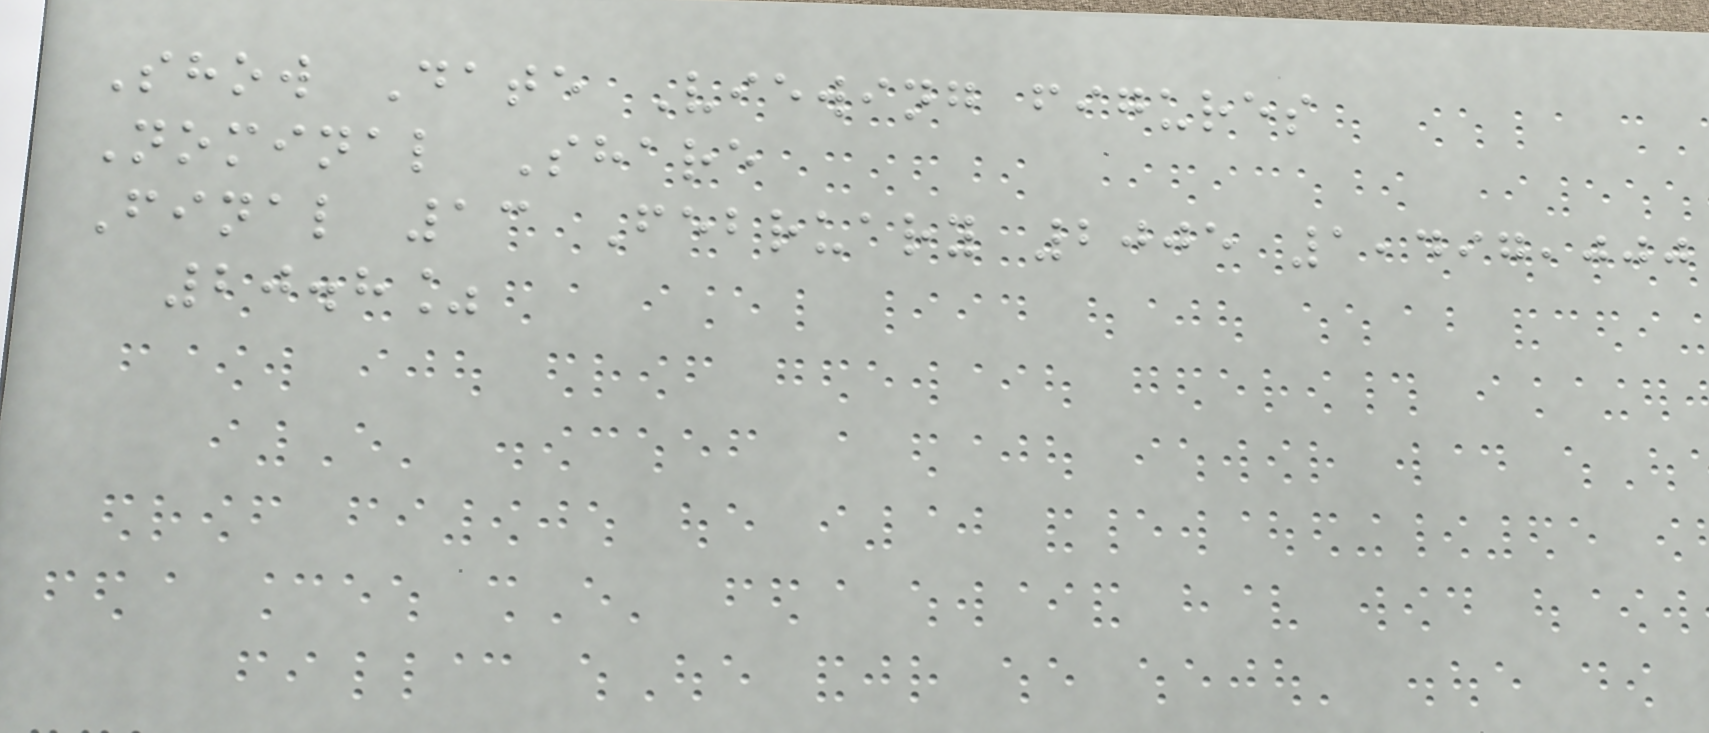Show Date Viewing figures
Nominal Share
Final 13 February 2005 1,497,000
20.8%
